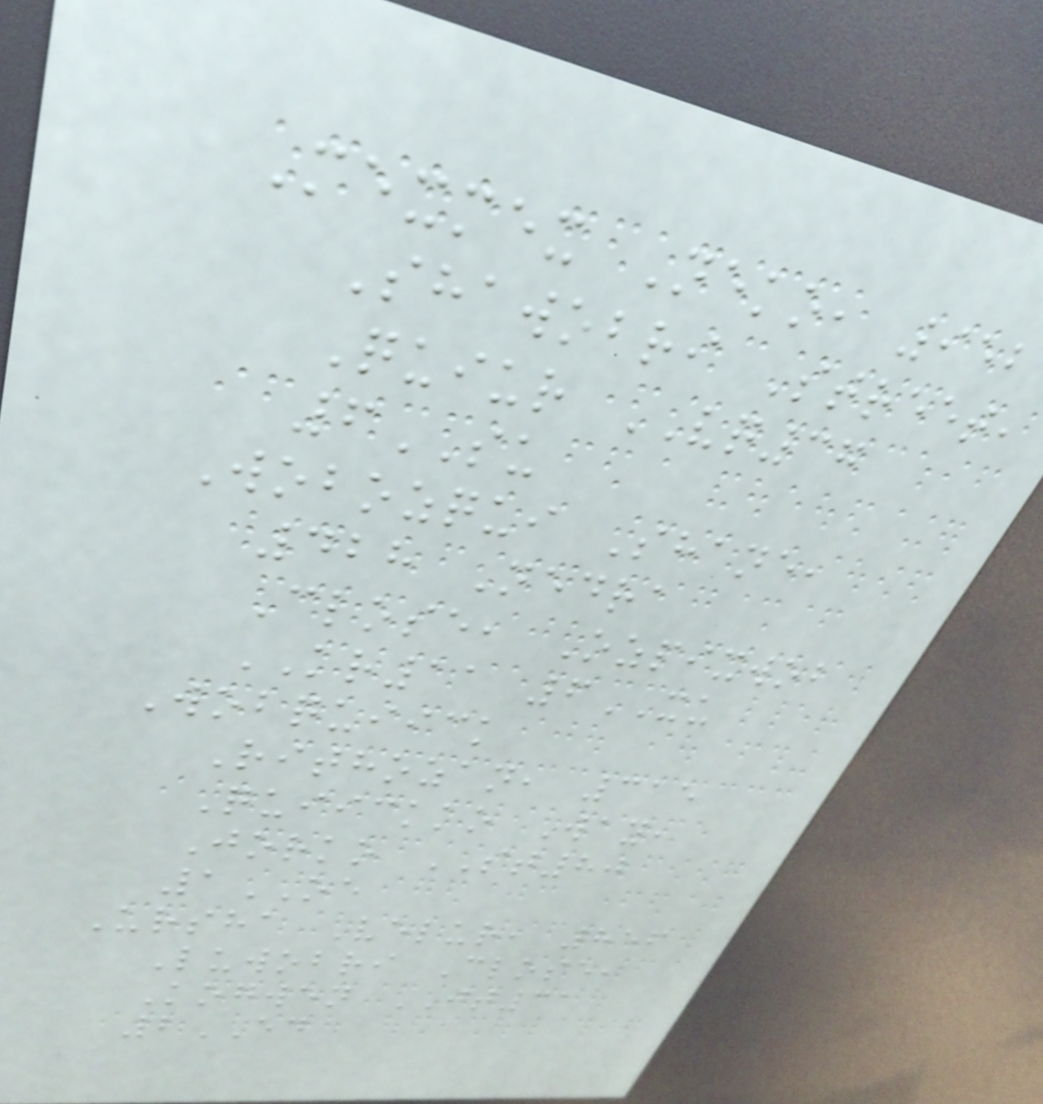Mexmex Neko, 952
Shawobri Street,
Quiur VQ37
6SU
Wobozqui Shane,
428 Nedra
Close, Ozpixwob
KR11 6XU
Wobquiick
Rithozan, 315
Quiickko Way,
Jorko ST80
1OE
Ursha Velur, 856
Luwobri Close,
Kogwen JT31
2ED
